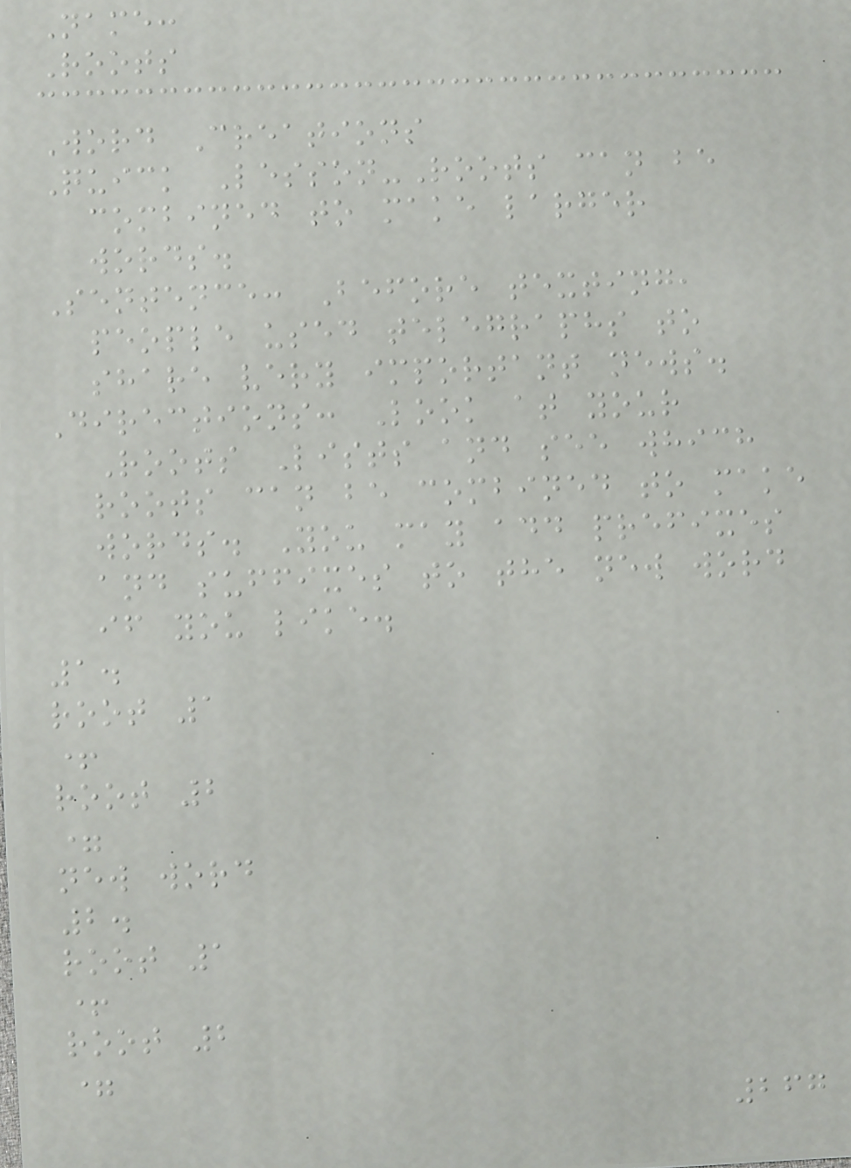Name:
Roots
Word Creations
Quick Lesson-Roots can be
combined to make larger
words.
Sentence: Before texting,
people used telegraphs to
share very important news.
Directions: Look at your
Roots Lists and see which
roots can be combined to make
words. You may add prefixes
and suffixes to the new word
if you like.
1.
root 1
+
root 2
=
new word
2.
root 1
+
root 2
=
267
